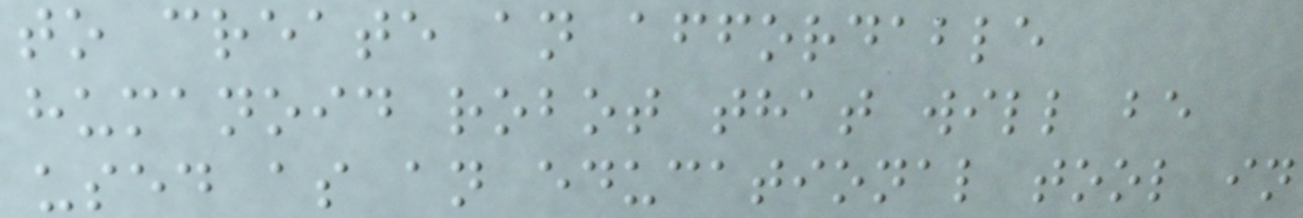to create an affordable
humanoid robot that will be
used as an educational tool in
